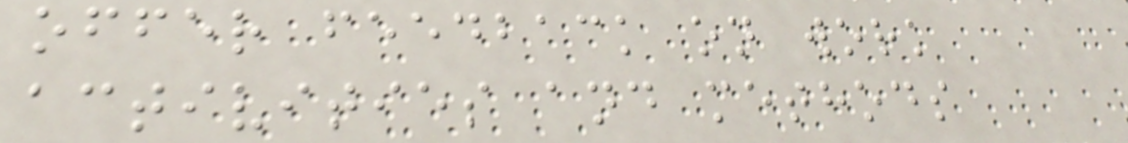offer feedback on work
activities and methods
